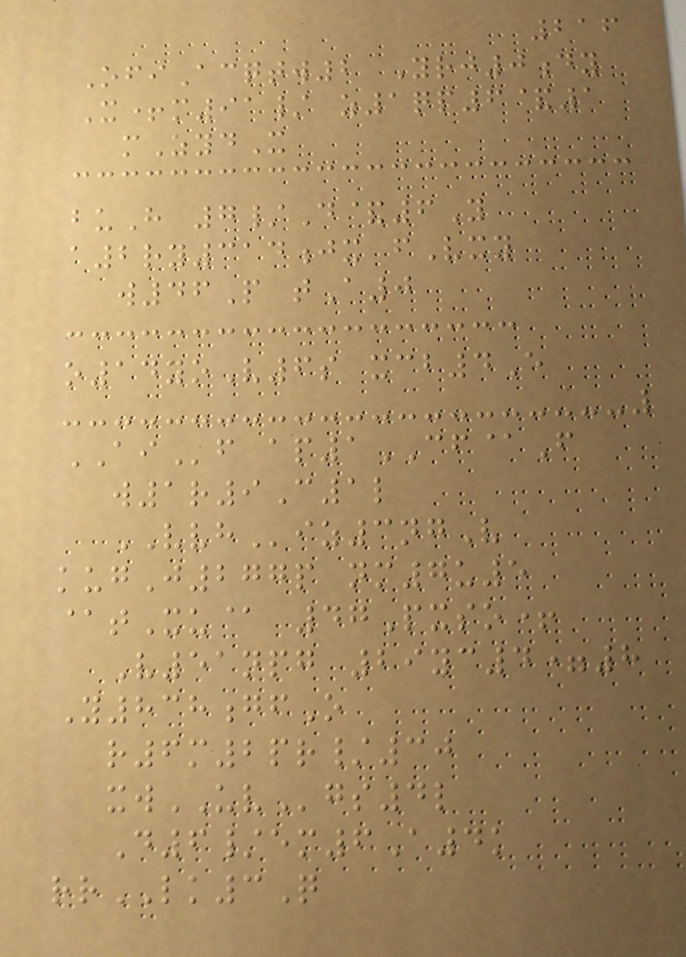216
OfiAcqtw2 Yrj0dy
X+m91/ z1qp6&1
mZydX
buH 7/D&6Y
a2ry314jx fVxy
w46P tA0
o14yoV6s xcb4E
AIf ap1CF@F
w1r9C1l
VVHiz3ngV
kugJ277p nm7u5
@tXu@ 47Pxso+
V51npg 29yc4=8
Y838gfO
r6m2pr/30
xwUVgs4l
D6/em6A4k
rrLK3Q
